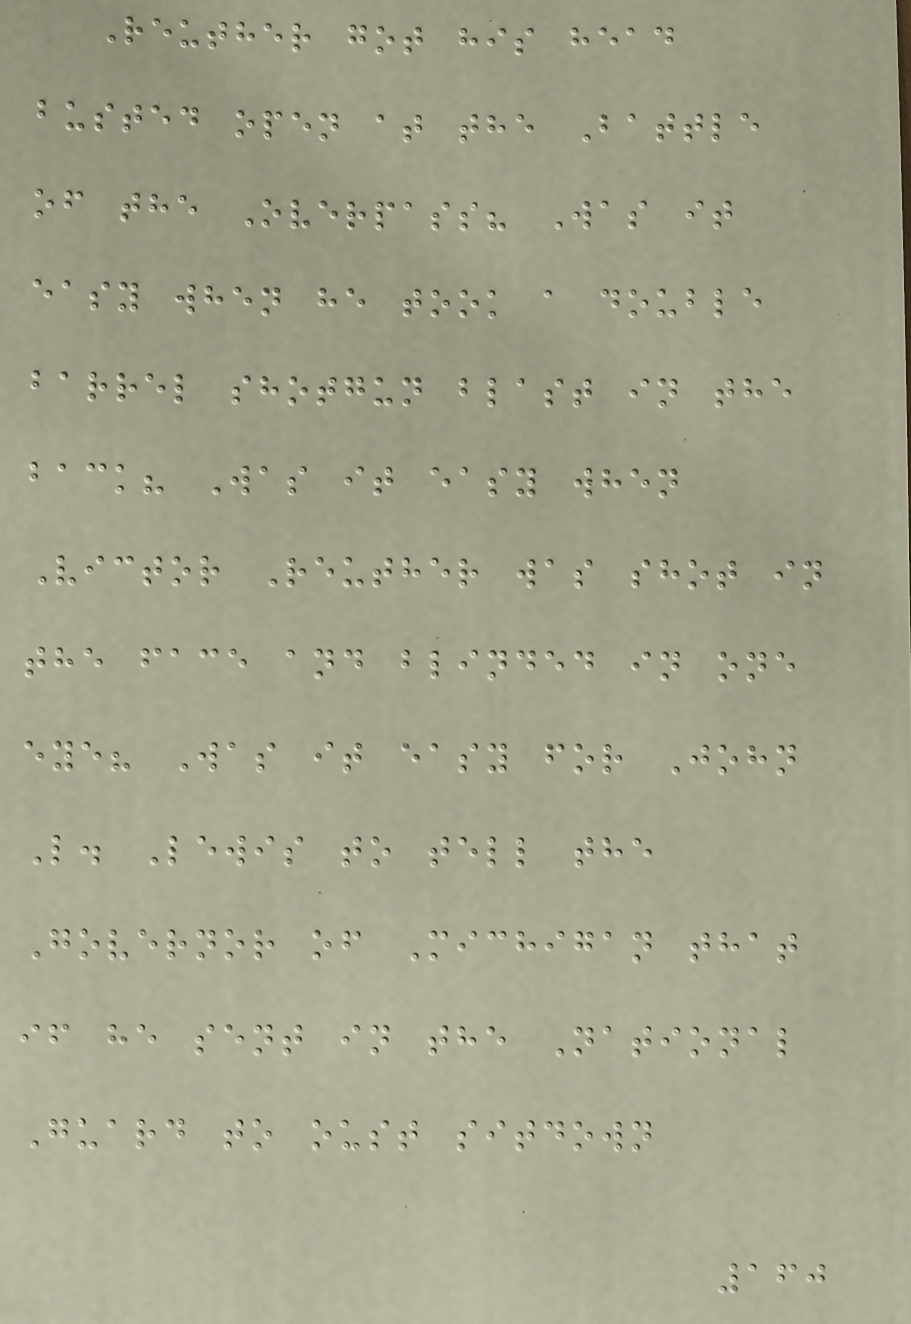Reuther got his head
busted open at the Battle
of the Overpass? Was it
easy when he took a double
barrel shotgun blast in the
back? Was it easy when
Victor Reuther was shot in
the face and blinded in one
eye? Was it easy for John
L. Lewis to tell the
Governor of Michigan that
if he sent in the National
Guard to oust sitdown
160
